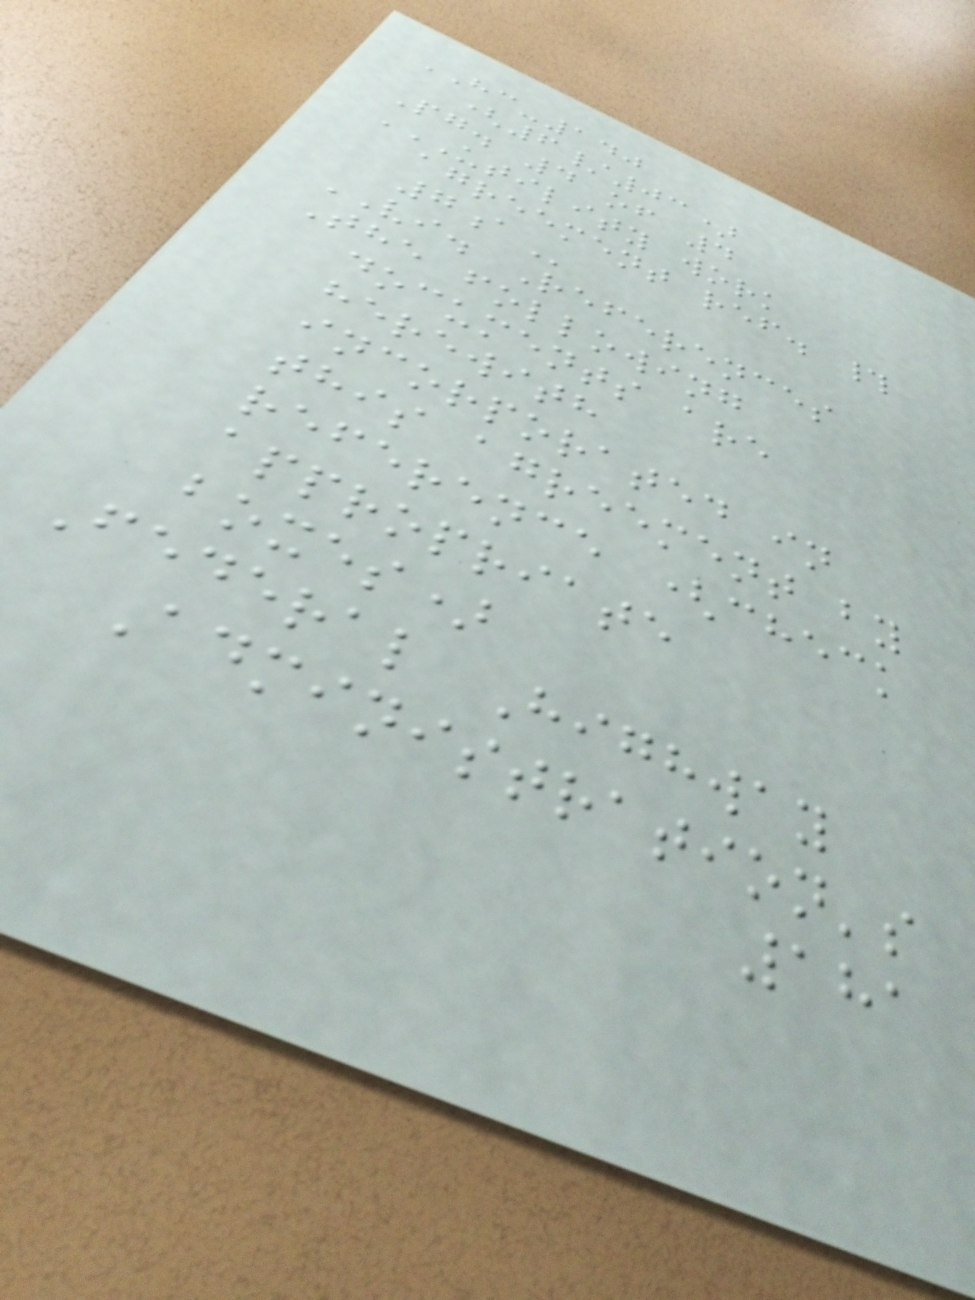HC-140
(6/03)
Pg. 4 of 4
UTILITY WORK
AGREEMENT REF. #
7A
VI. References
The following
documents are
herewith
incorporated in
this agreement by
reference (check
appropriate
boxes)
Federal Highway
Administration's
181
